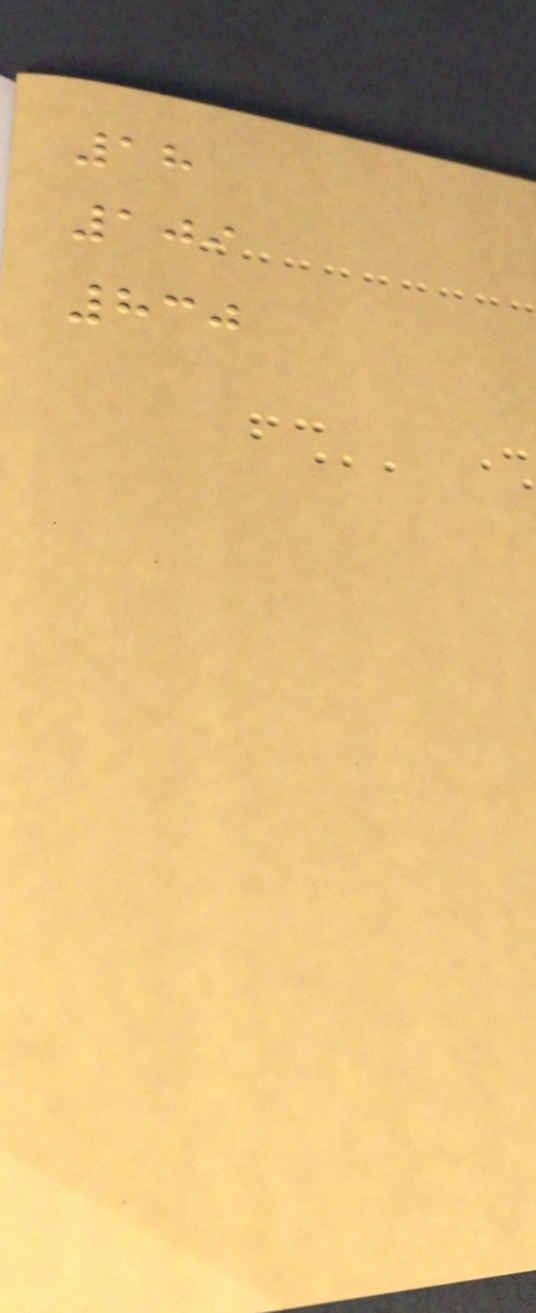18
109
830
